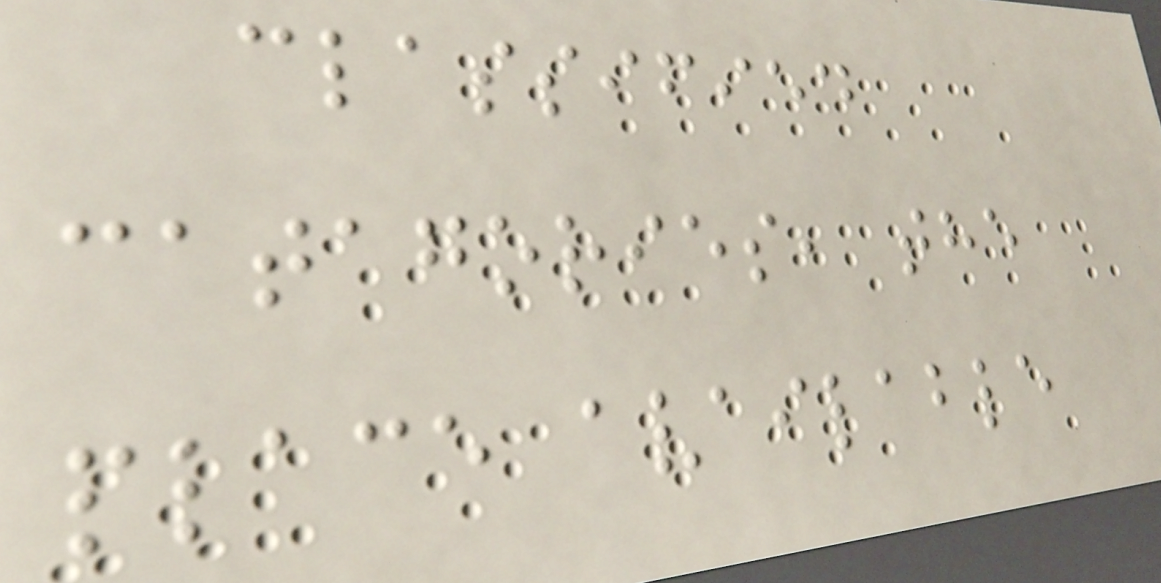classified
catagories, the
place available
